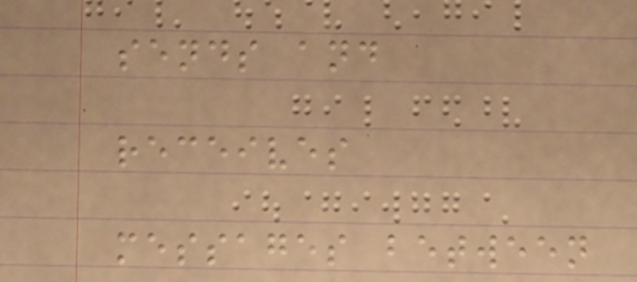sends and
receives
messages between
